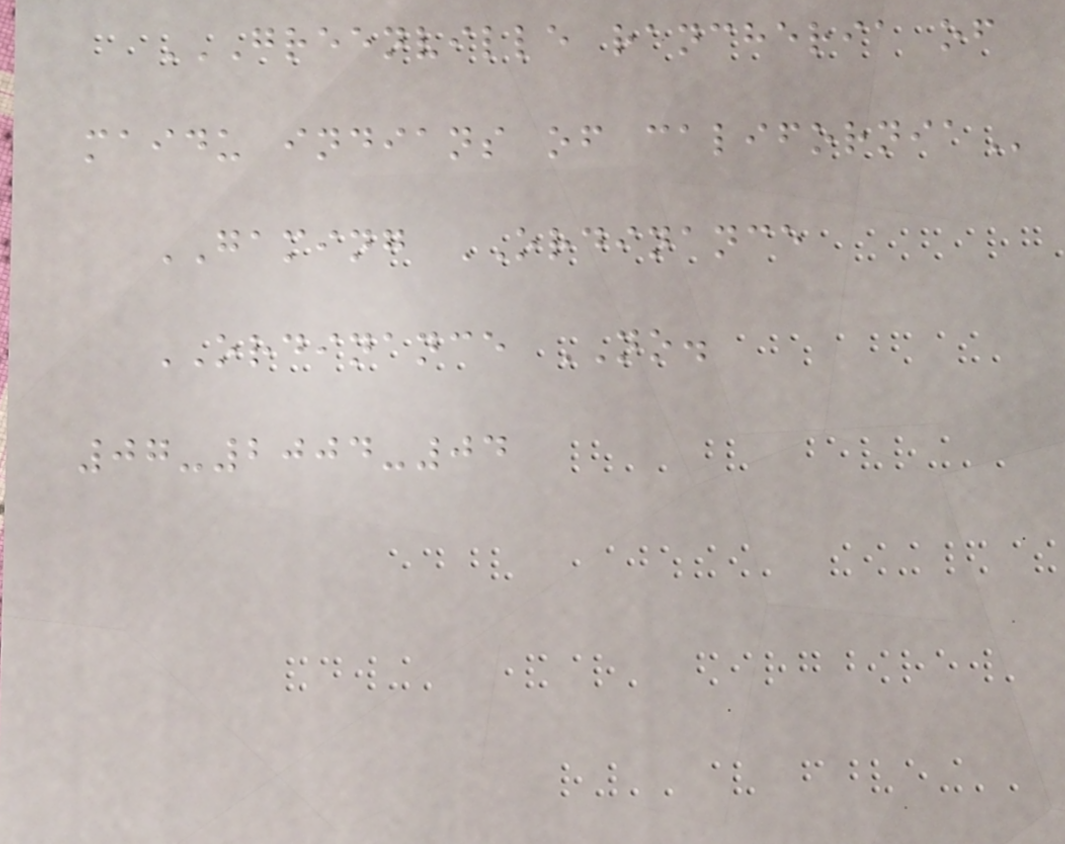GREENVILLE RANCHERIA OF
MAIDU INDIANS OF CALIFORNIA
GAMING ORDINANCE
ORDINANCE NO.
07-2004-04
